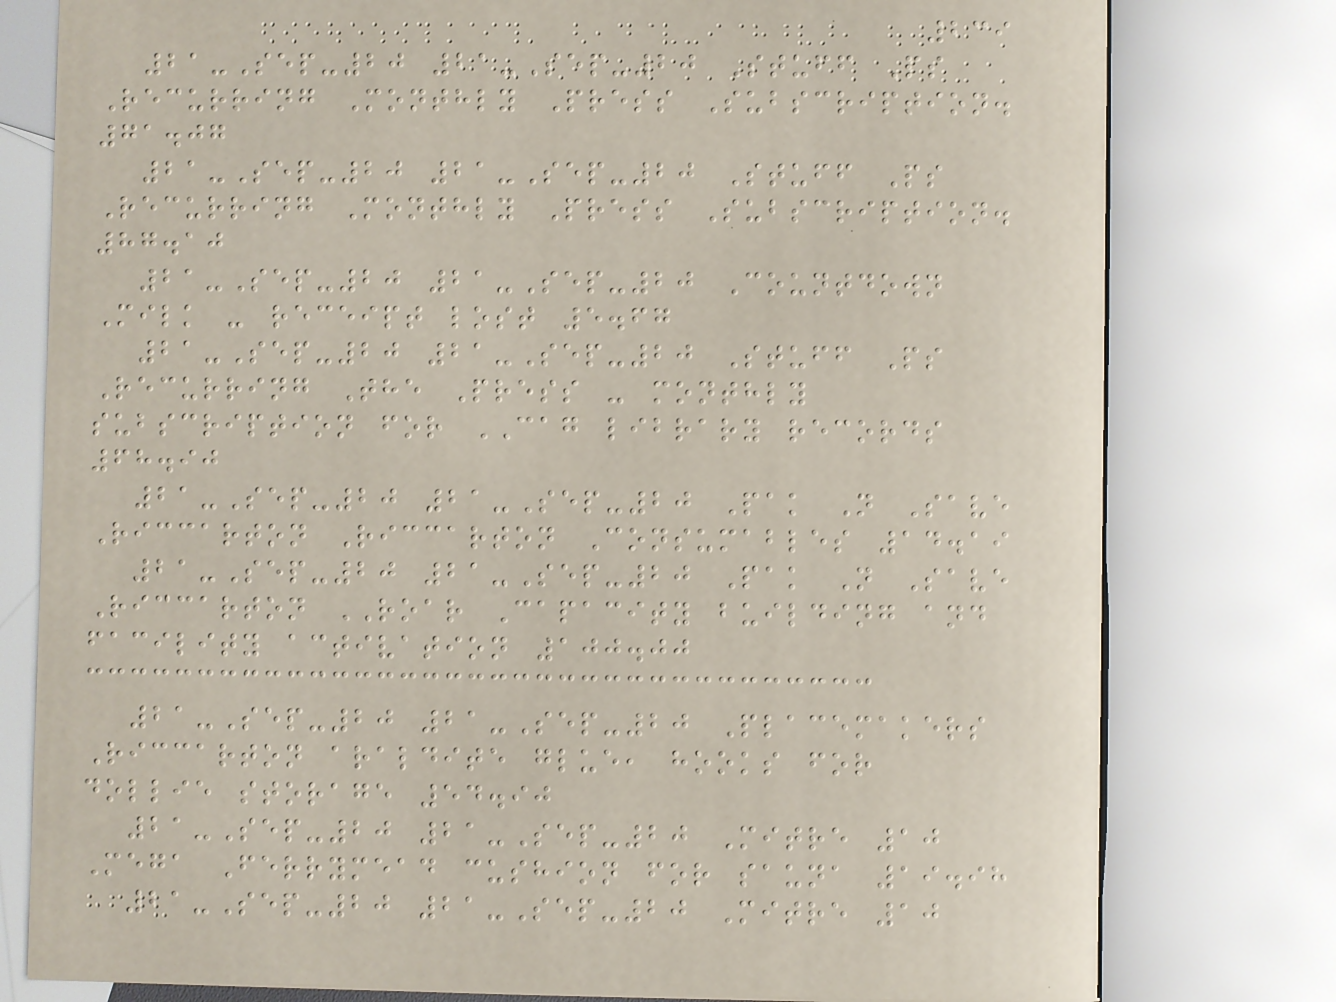239
21-Sep-20 21-Sep-20 Stuff Ps
Recurring Monthly Press Subscription.
71.07
21-Sep-20 21-Sep-20 Stuff Ps
Recurring Monthly Press Subscription.
87.10
21-Sep-20 21-Sep-20 Countdown
Milk - receipt lost 5.67
21-Sep-20 21-Sep-20 Stuff Ps
Recurring The Press - monthly
subscription for CAG library records
68.90
21-Sep-20 21-Sep-20 Pak N Save
Riccarton Riccarton Consumables 14.19
21-Sep-20 21-Sep-20 Pak N Save
Riccarton ROAR Capacity building and
facility activation 100.00
21-Sep-20 21-Sep-20 Placemakers
Riccarton araldite glue, hooks for
dollie storage 54.90
21-Sep-20 21-Sep-20 Mitre 10
Mega Ferrymead cushion for sauna 19.98
21-Sep-20 21-Sep-20 Mitre 10
